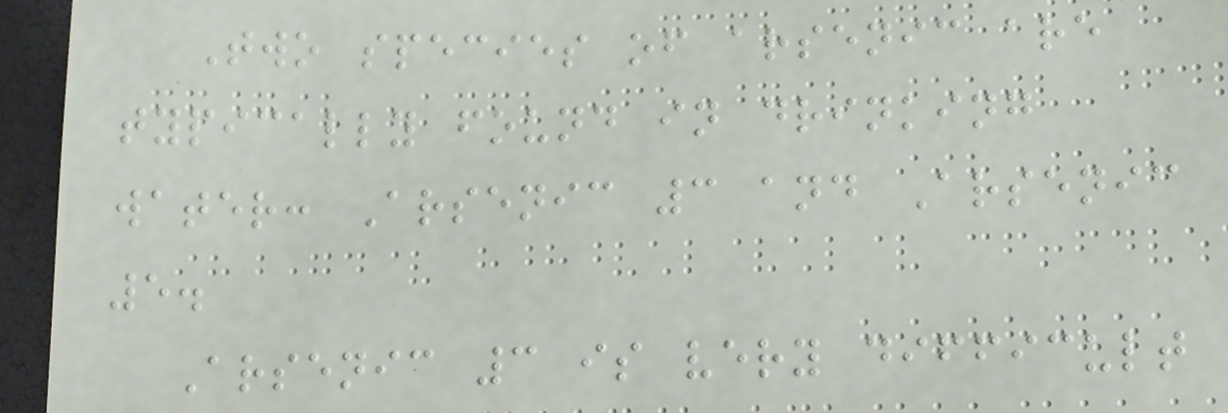Two species of arsenic are
typically found in drinking
water: Arsenic 3 and Arsenic
5.
Arsenic 3 is very difficult
